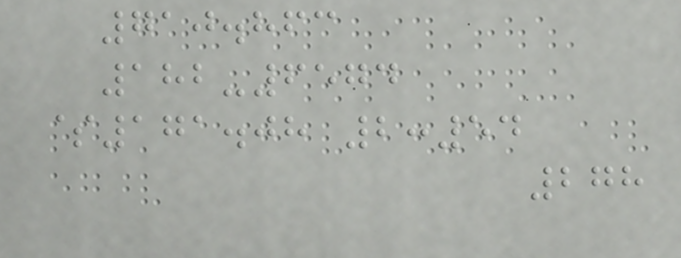710.863
182-6574
$171.08 2:54
278
